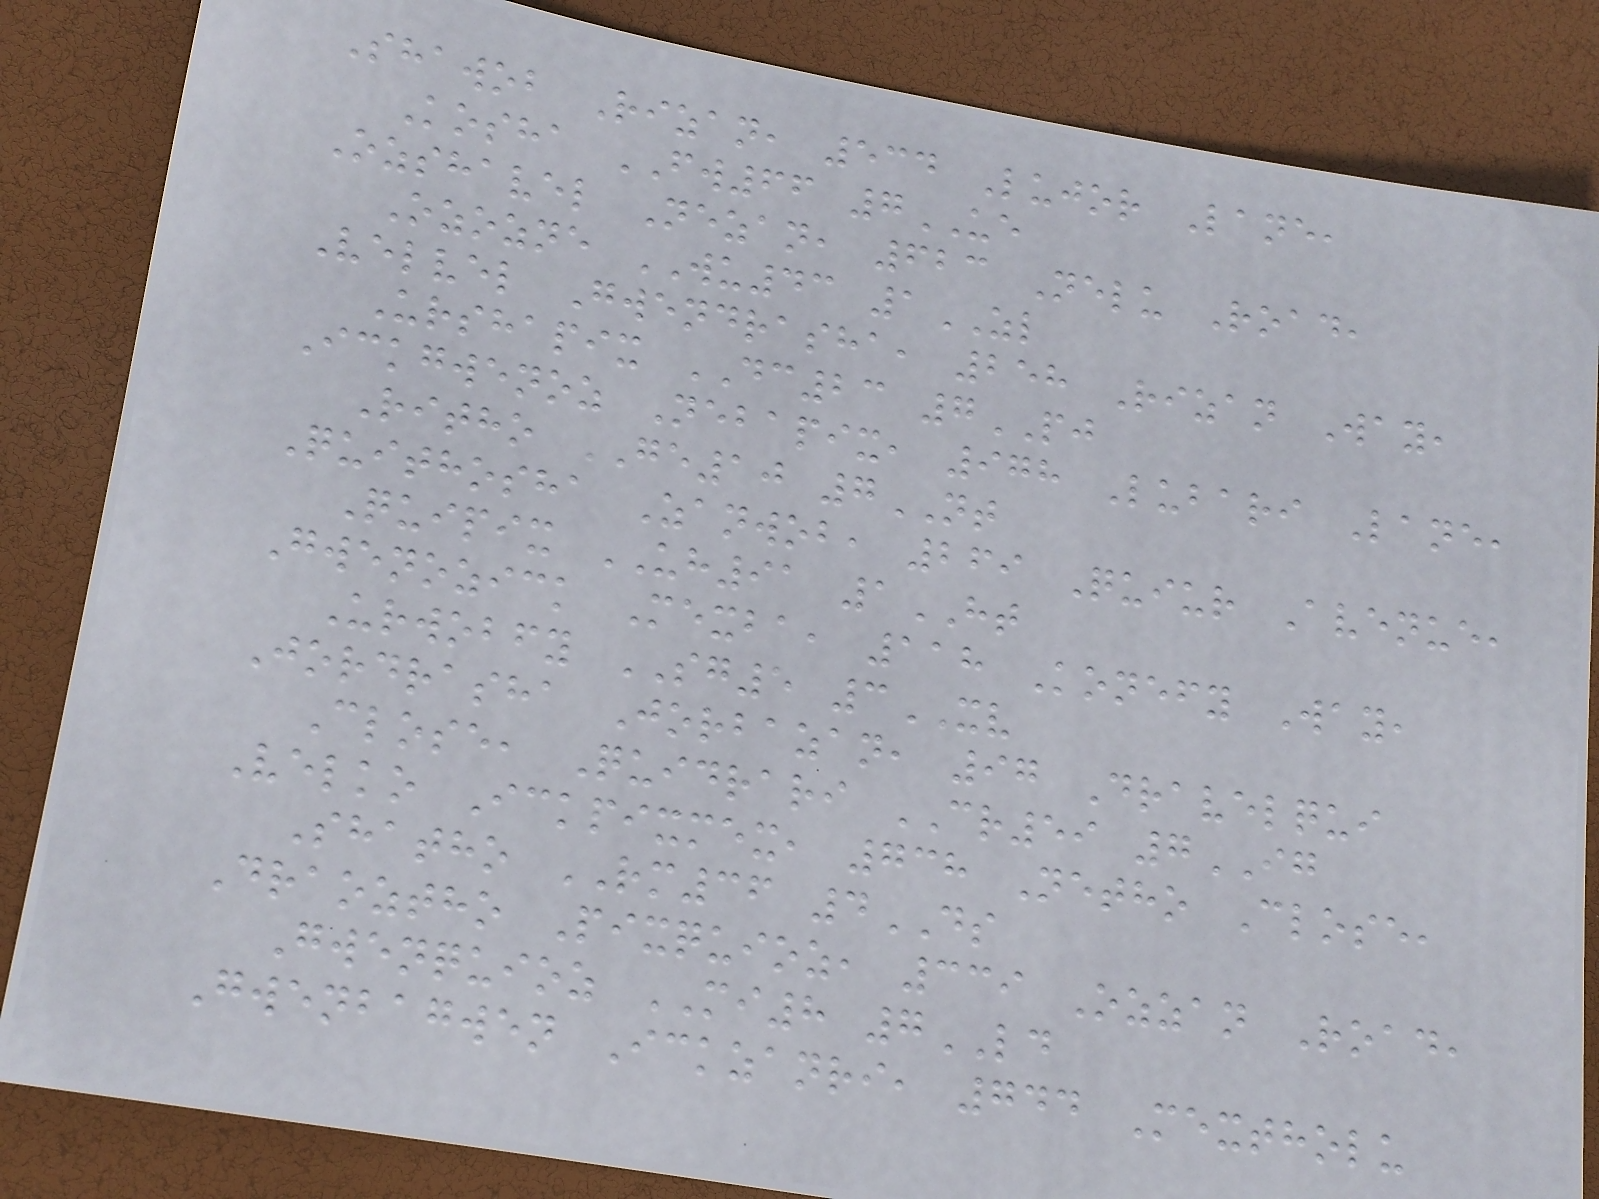Shawob Rizan, 534 Lujor Lane,
Kosha FW66 7UE
Ozshavel Nezan, 623 Nelu Road,
Ozozne WU43 1ZL
Velvel Gwendrasha, 258 Rizan Way,
Urshapix DC23 7PJ
Ickgwenoz Nebapix, 978 Lubari Lane,
Ritho GE10 7NT
Quithosha Zanwob, 269 Quiur Avenue,
Quipix UH91 1HT
Gwenozick Mexba, 118 Konefy Way,
Urwobfy SG5 3XV
Jordrasha Jorbazan, 97 Dravelqui
Close, Quidrari CR59 7IG
Velko Ickpixmex, 738 Netho Close,
Shatho RM36 4DS
Draoztho Pixquioz, 339 Ozzan Road,
Gwenquioz MI8 7LD
Gwenbagwen Ickzanri, 744 Mextholu
